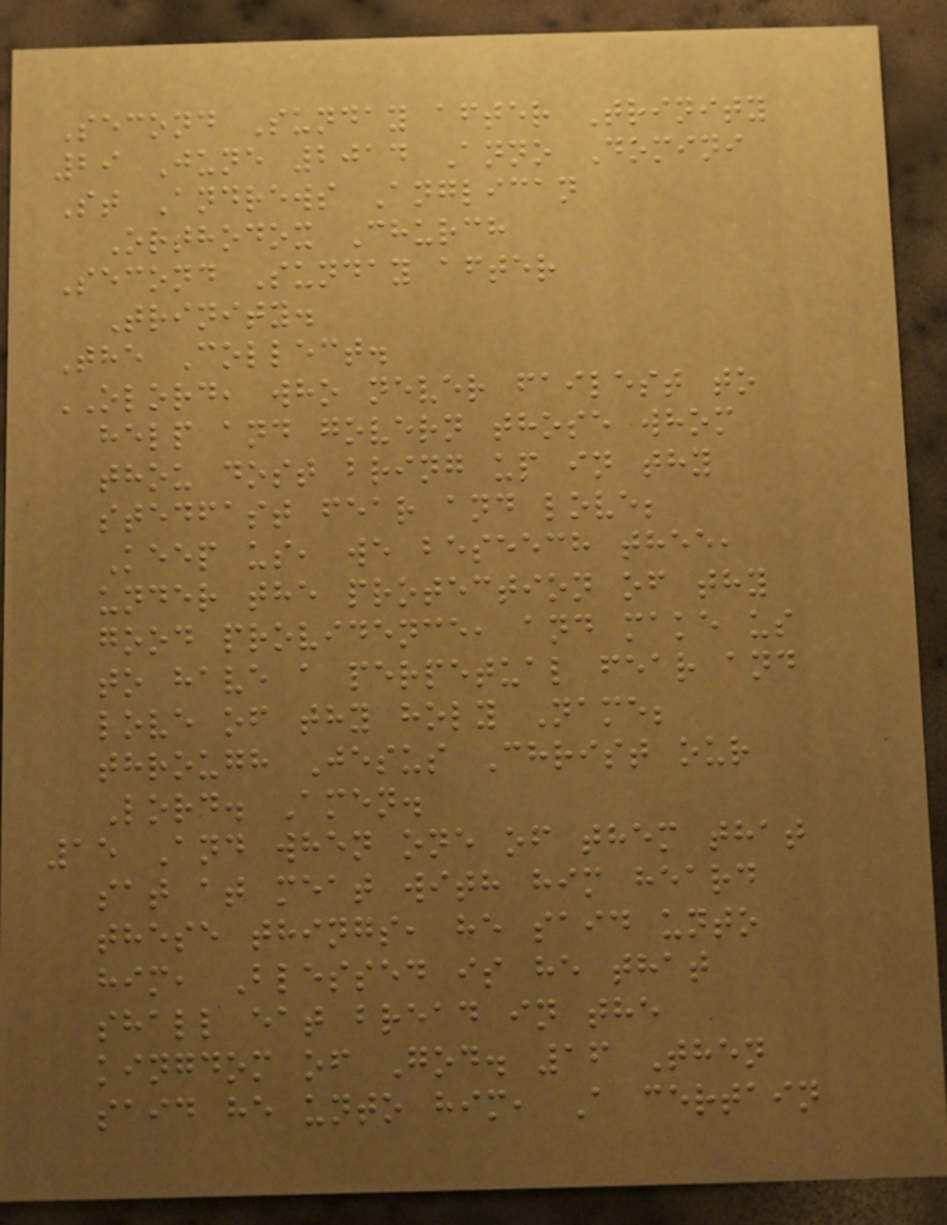Second Sunday after Trinity
29 June 2014 Anno Domini
St Andrews Anglican
Orthodox Church
Second Sunday after
Trinity.
The Collect.
OLORD, who never failest to
help and govern those whom
thou dost bring up in thy
stedfast fear and love;
Keep us, we beseech thee,
under the protection of thy
good providence, and make us
to have a perpetual fear and
love of thy holy Name;
through Jesus Christ our
Lord. Amen.
15 And when one of them that
sat at meat with him heard
these things, he said unto
him, Blessed is he that
shall eat bread in the
kingdom of God. 16 Then
said he unto him, A certain
